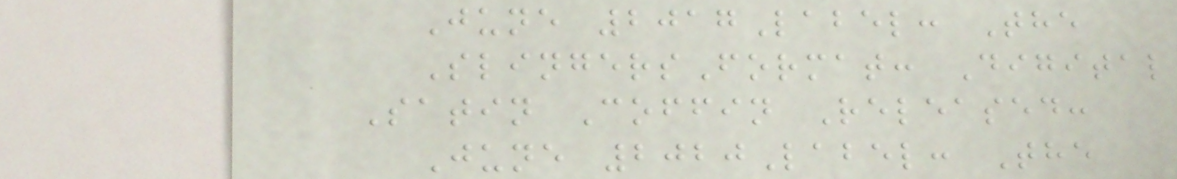June 2017Label: The
SlingersFormat: Digital
Satin Coffin Released:
June 2020Label: The
